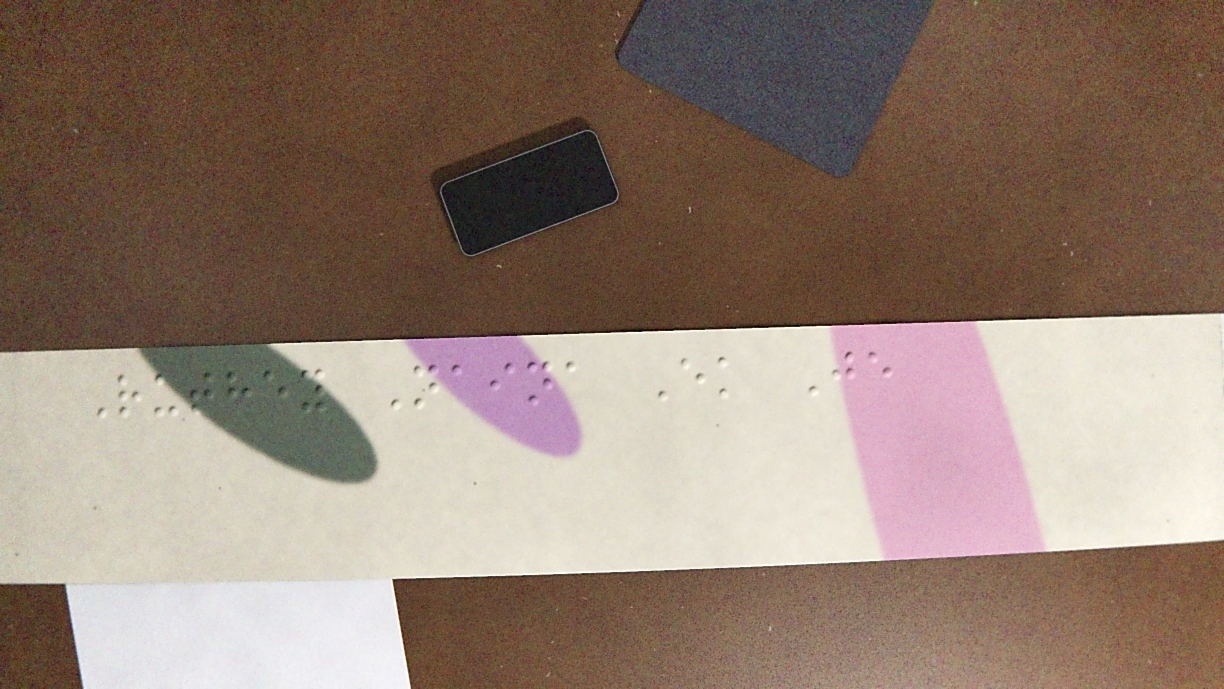Ruthey Naina Ek Je
